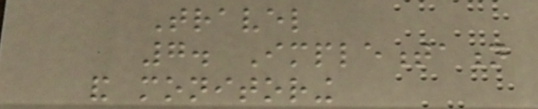Travel
7. Implementation
and monitoring
